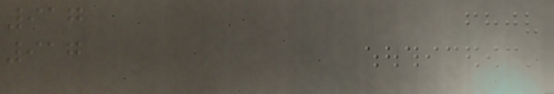917
917
